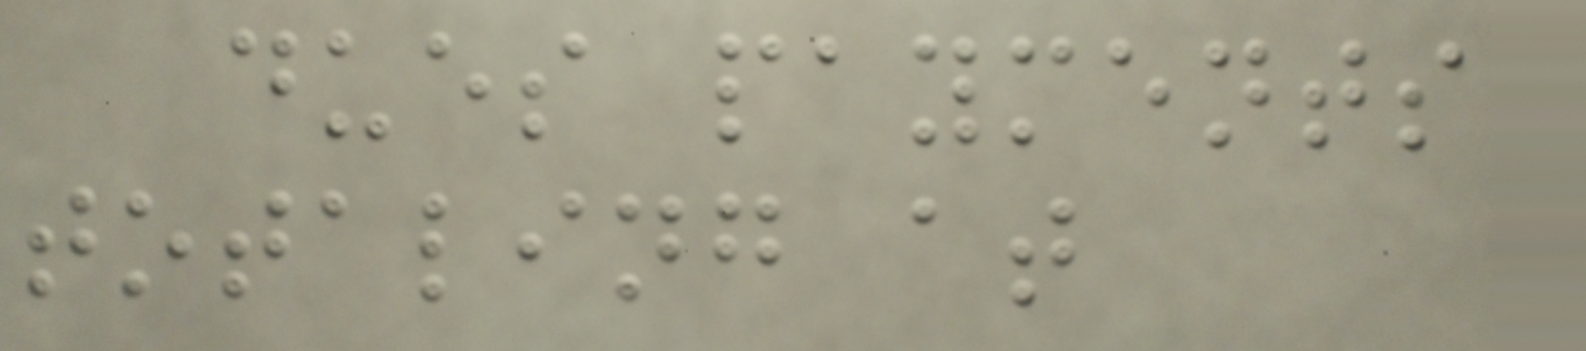dues payments
totaling at
